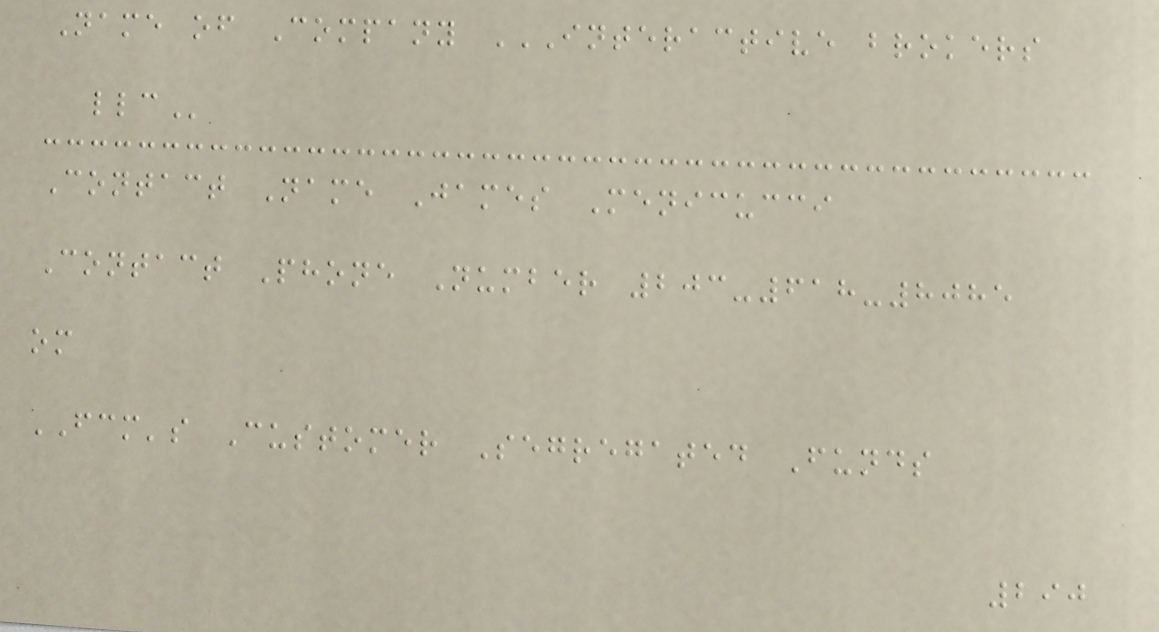Name of Company INTERACTIVE BROKERS
LLC
Contact Name James Menicucci
Contact Phone Number 203-618-8085
om
FCM's Customer Segregated Funds
290
